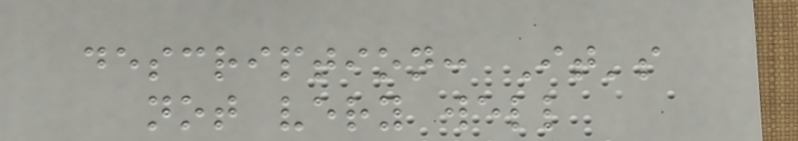description: It's
not very well
